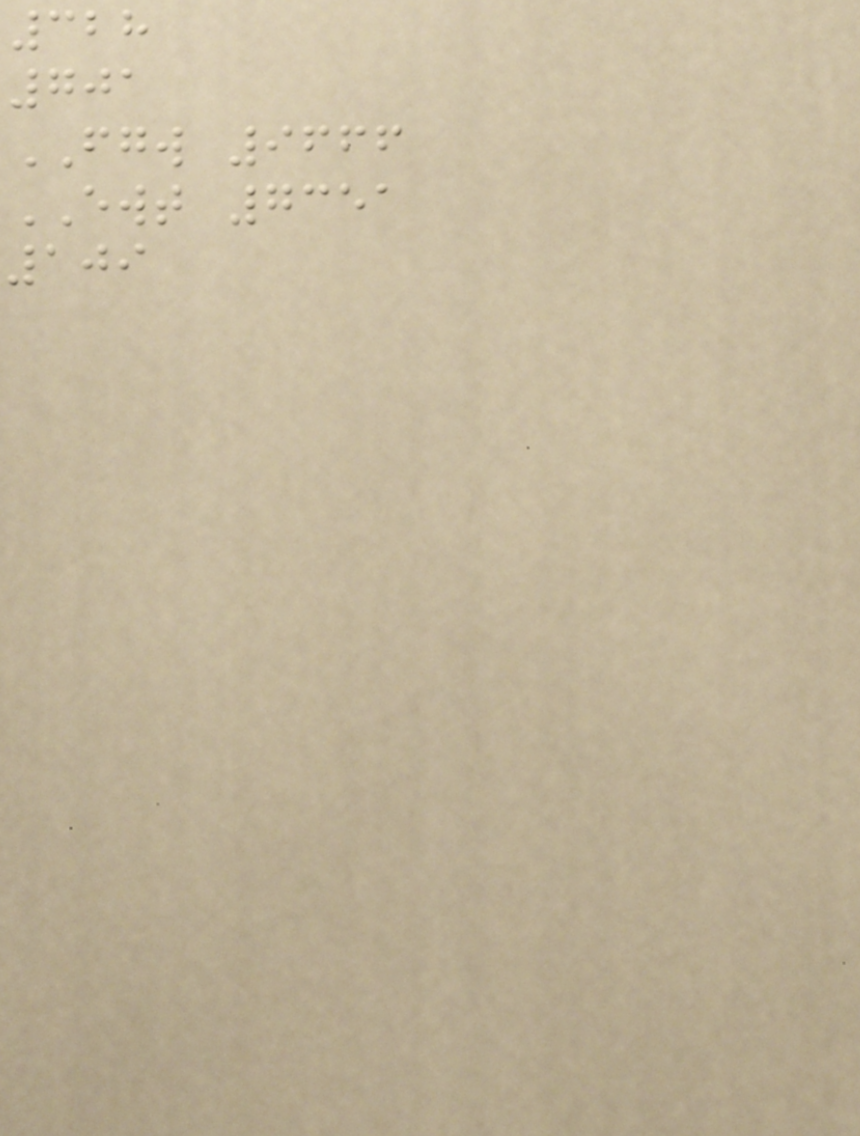328
701
FGW 9666
EWT 7351
109
